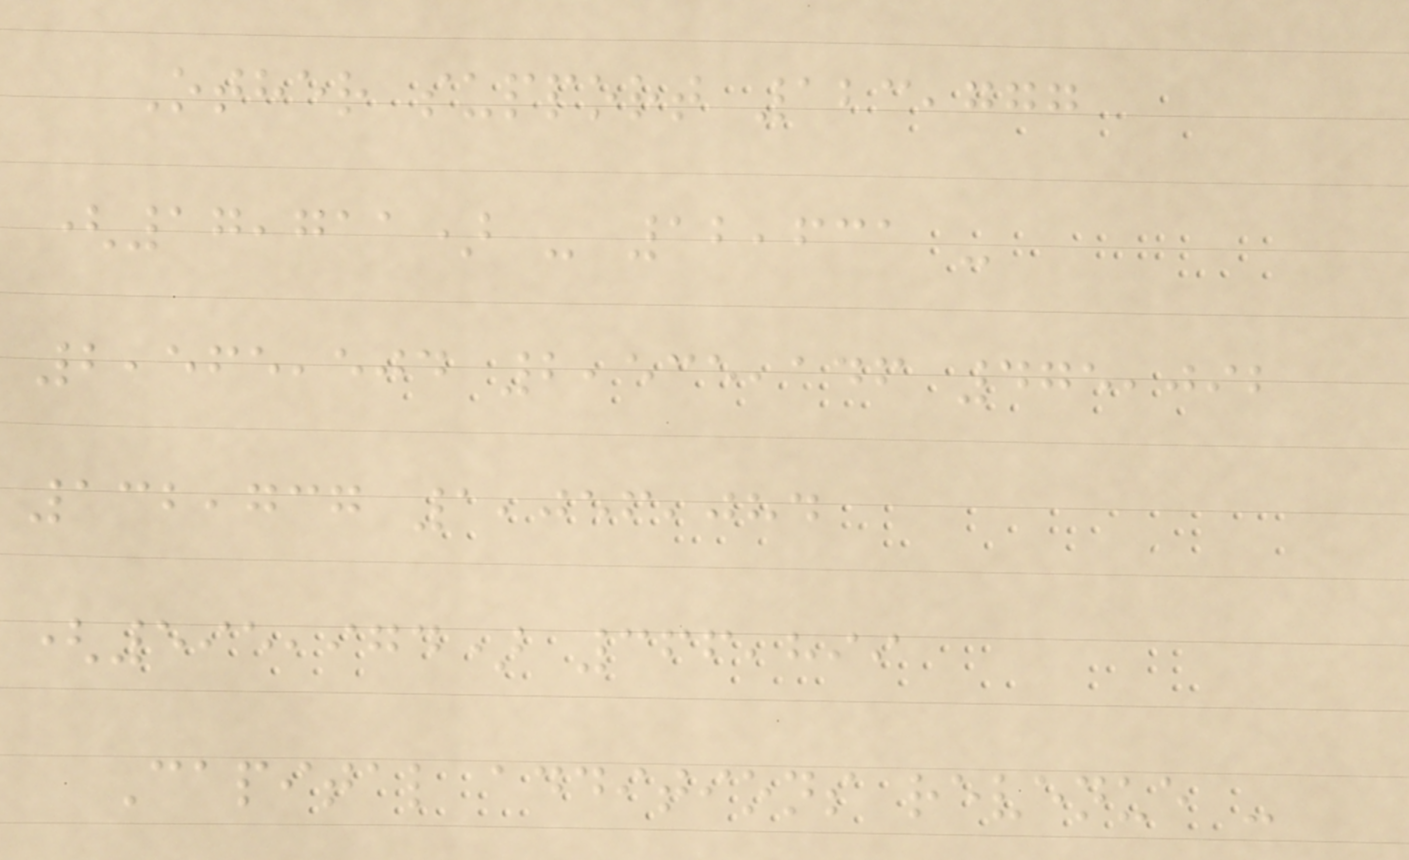Other support 123,777
(17,711) - 12,631 -
2,565,504 2,535,146 475,092
132,737 1,056,084
(595,974) 366,899
Capital additions revenue -
